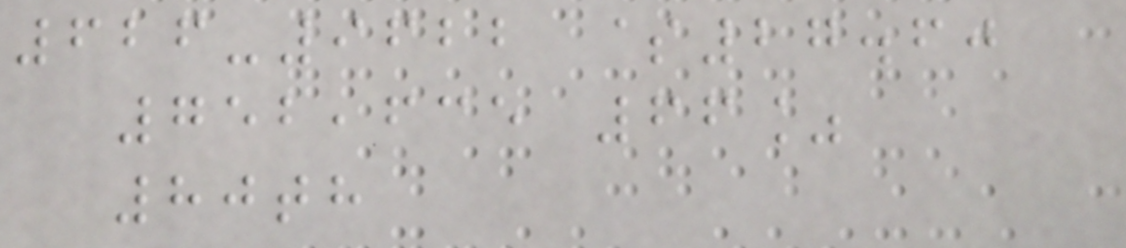626-9622 $27.60
752,635 66%
80th
